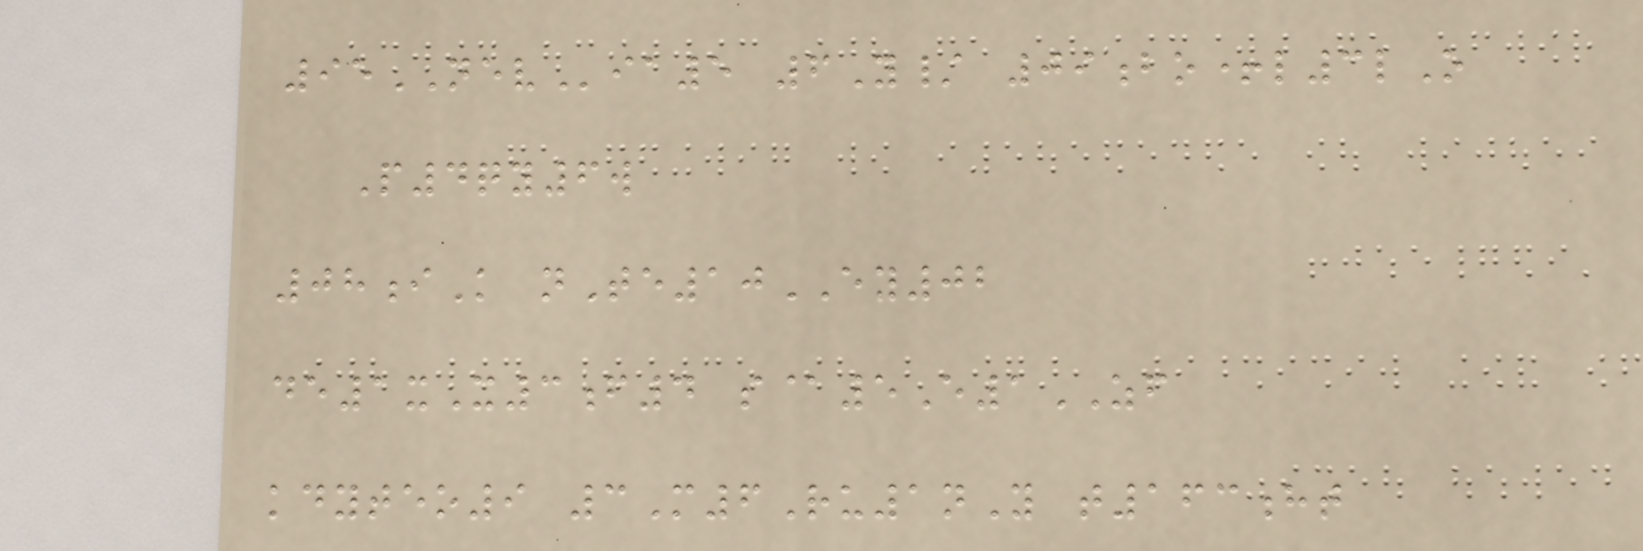95NEVia5 6Y/ 09bo+l3lO
P4qy6w
08iK nTe10EY02
de1xX3f4 s@5E1ZF
kdyteo9 3M6Ru1nY t163ht
